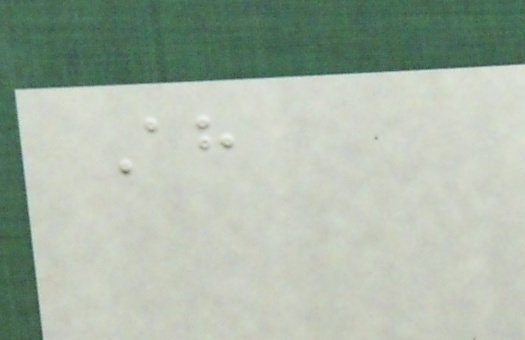Ah
